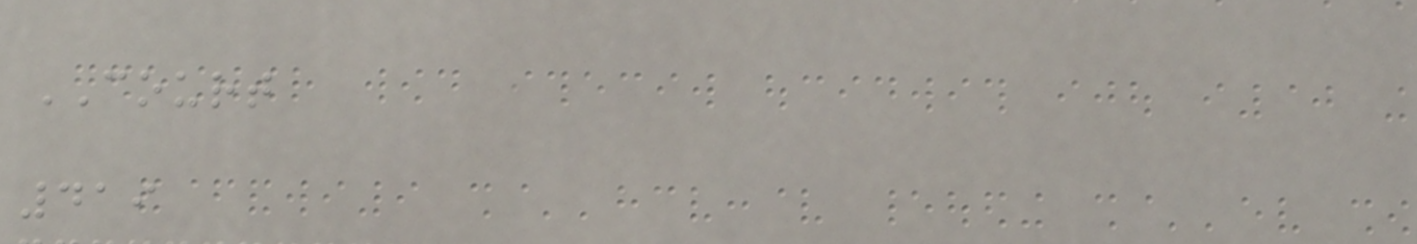COURT
419
